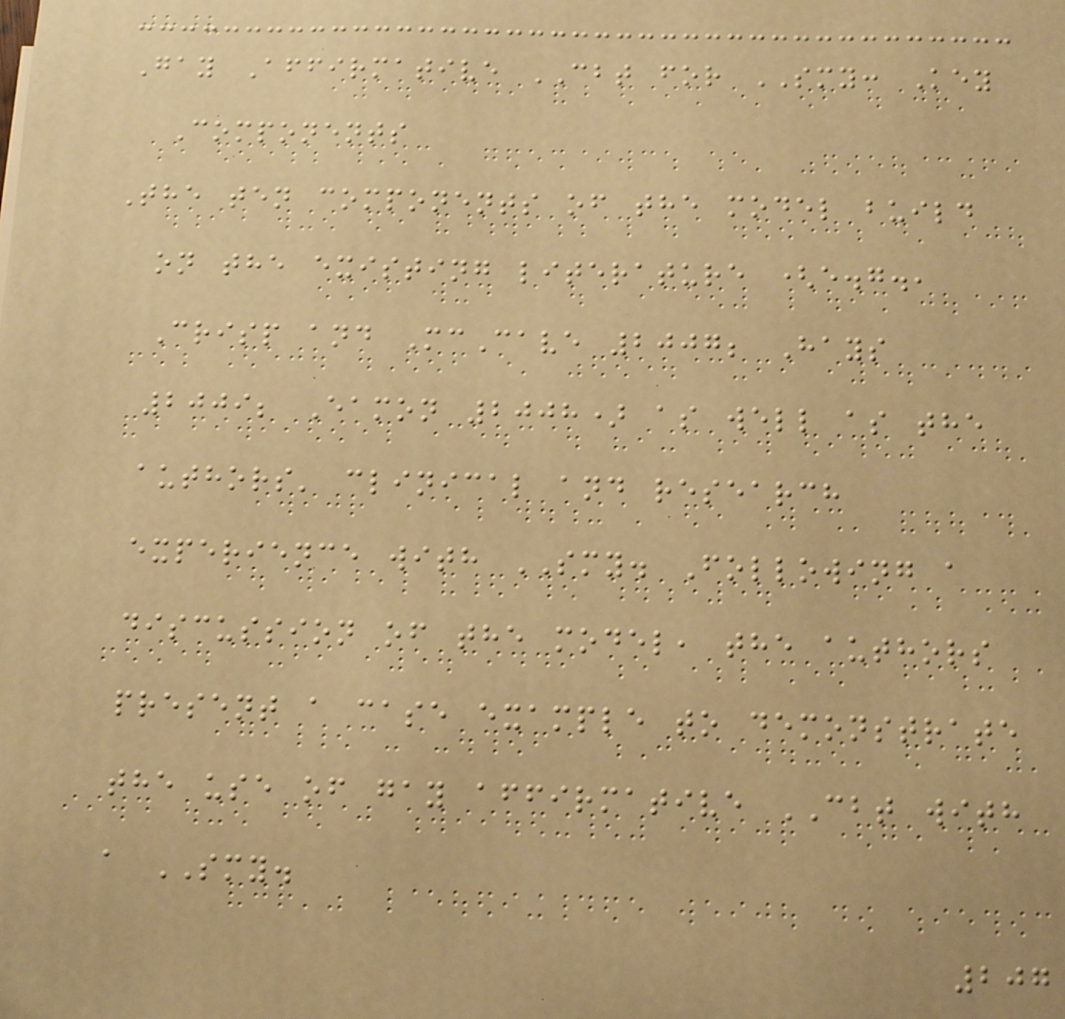Gay Affirmative CBT for SMY: Key
Components
The ten components of the model build
on the existing literature (e.g.,
Crisp and McCave 2007; Hays
2009; Eamon 2008) as well as the
authors' clinical and research
experience with SMY. Following a
discussion of the model, the authors
present a case example to demonstrate
the use of gay affirmative CBT with
a SMY.
207
